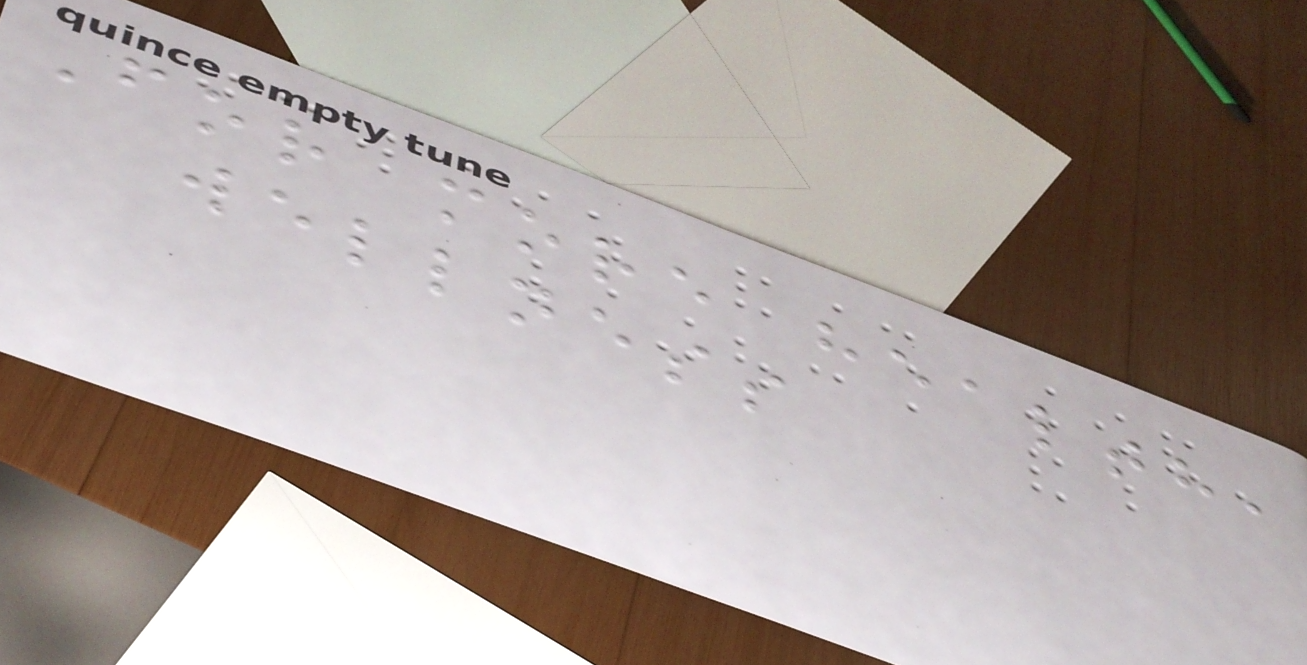For more health,
wellness
